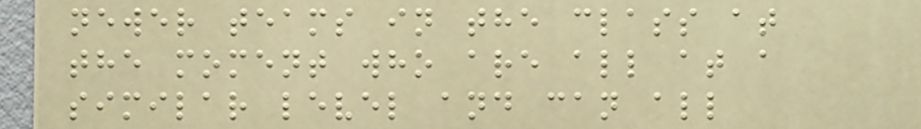newer teams in the class at
the moment who are all at a
similar level and can all
